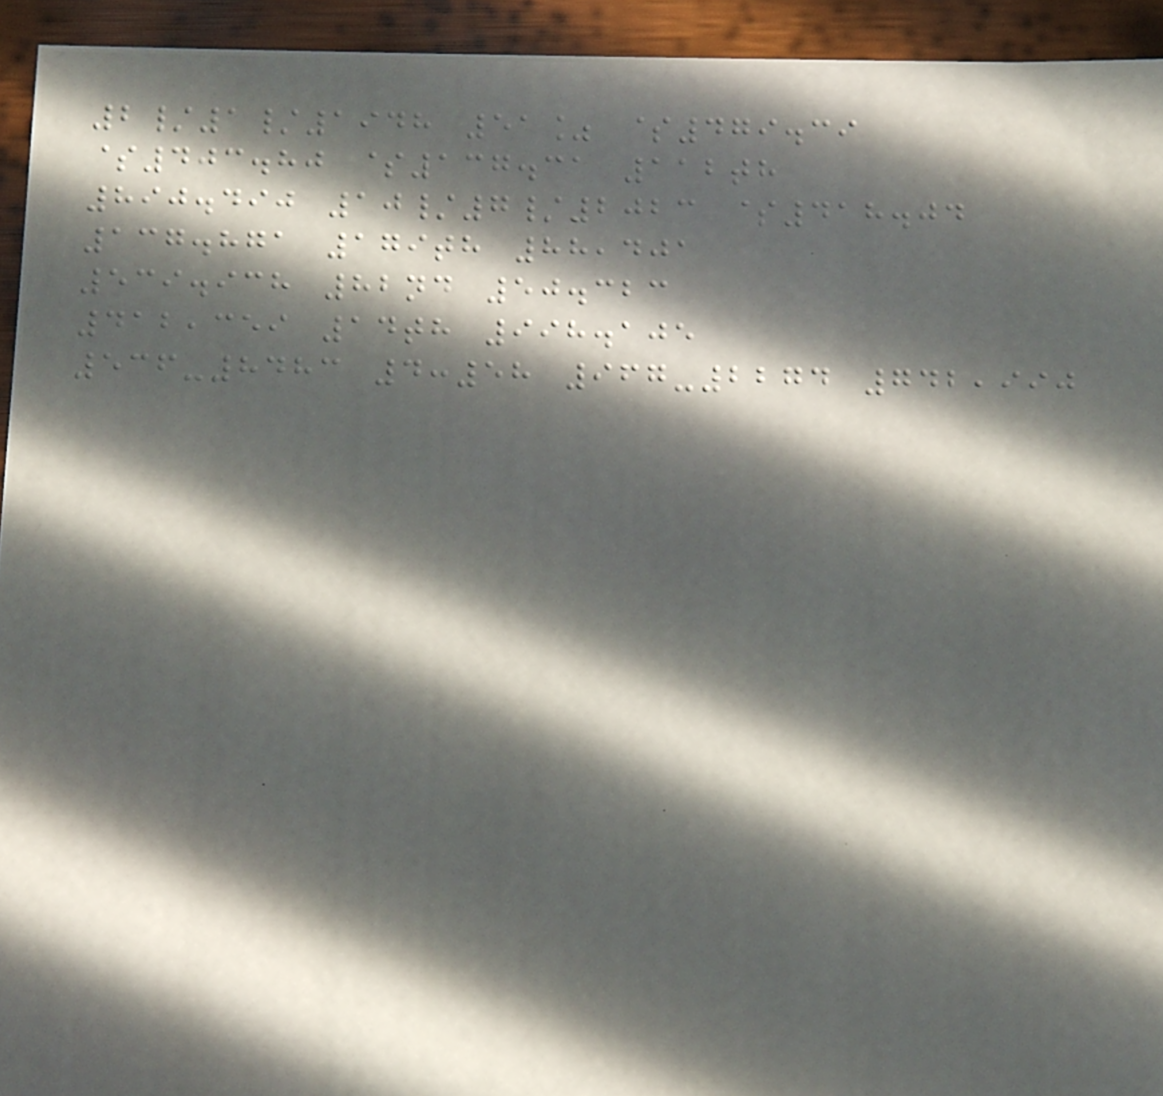2/1/1948 51% $479.39
$403.80 $137.31 112th
890.490 10/7/2023 $418.04
137.871 179th 88,401
539.938 82nd 50.323
412,359 14th 998.105
536-8483 4:58 967-2274 742,990
